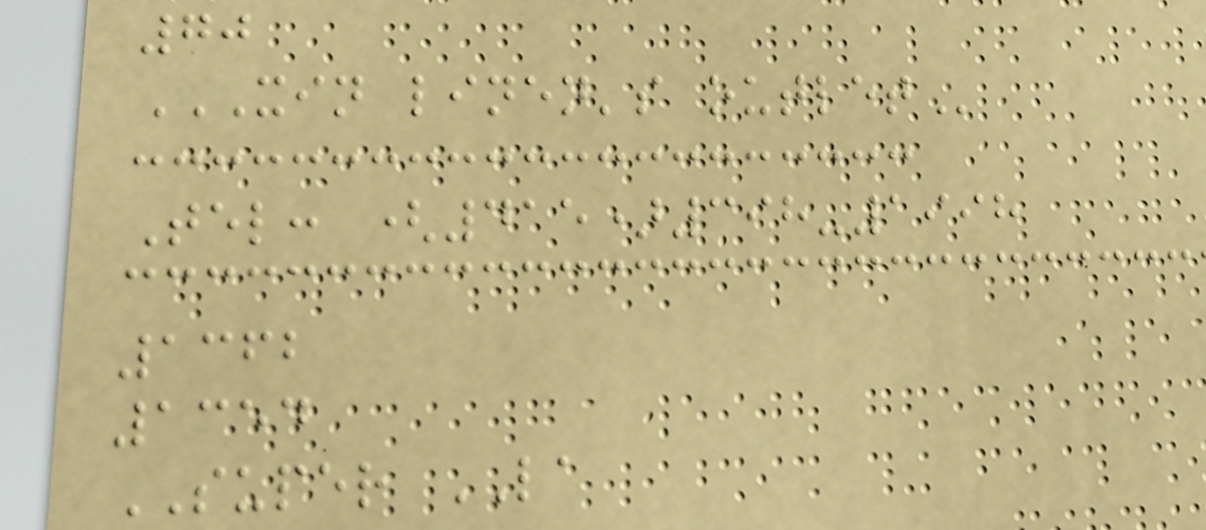70
XIN LINEN'S OUTLET
Tel: (415)398-1998
1362
1354
SUPER LA
